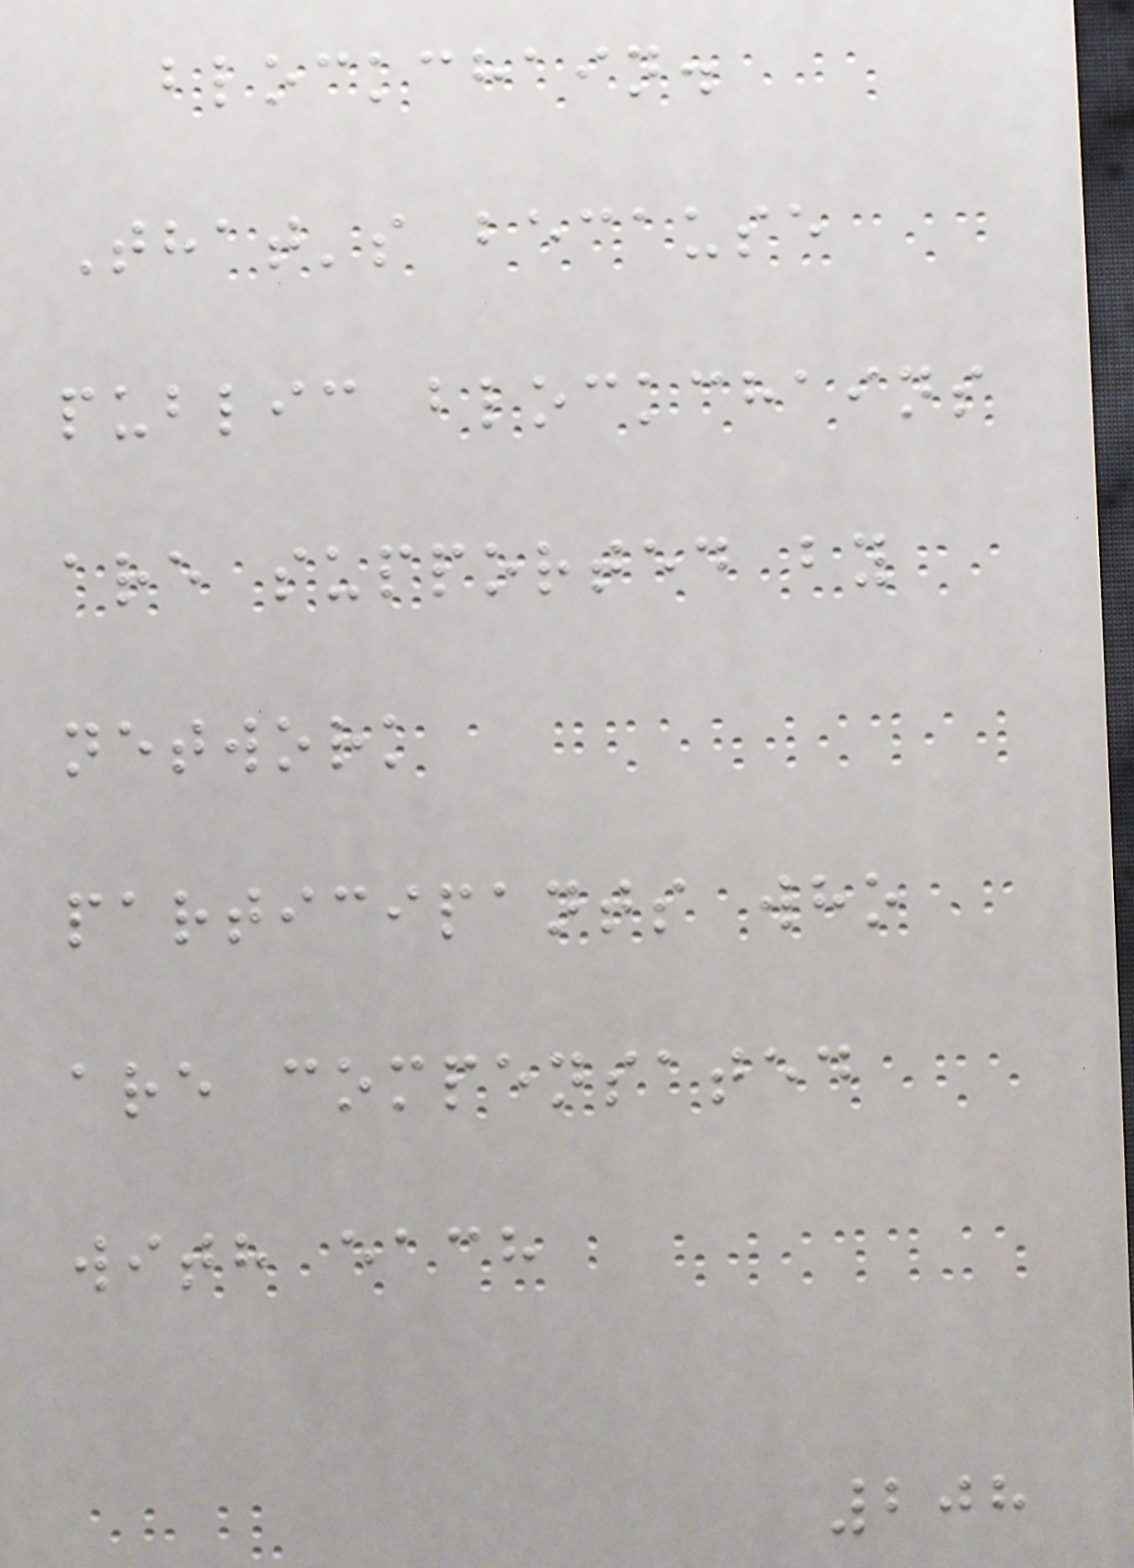blockchain.
That's because
public blockchains
are supported by
network
participants who
are compensated
with each
208
